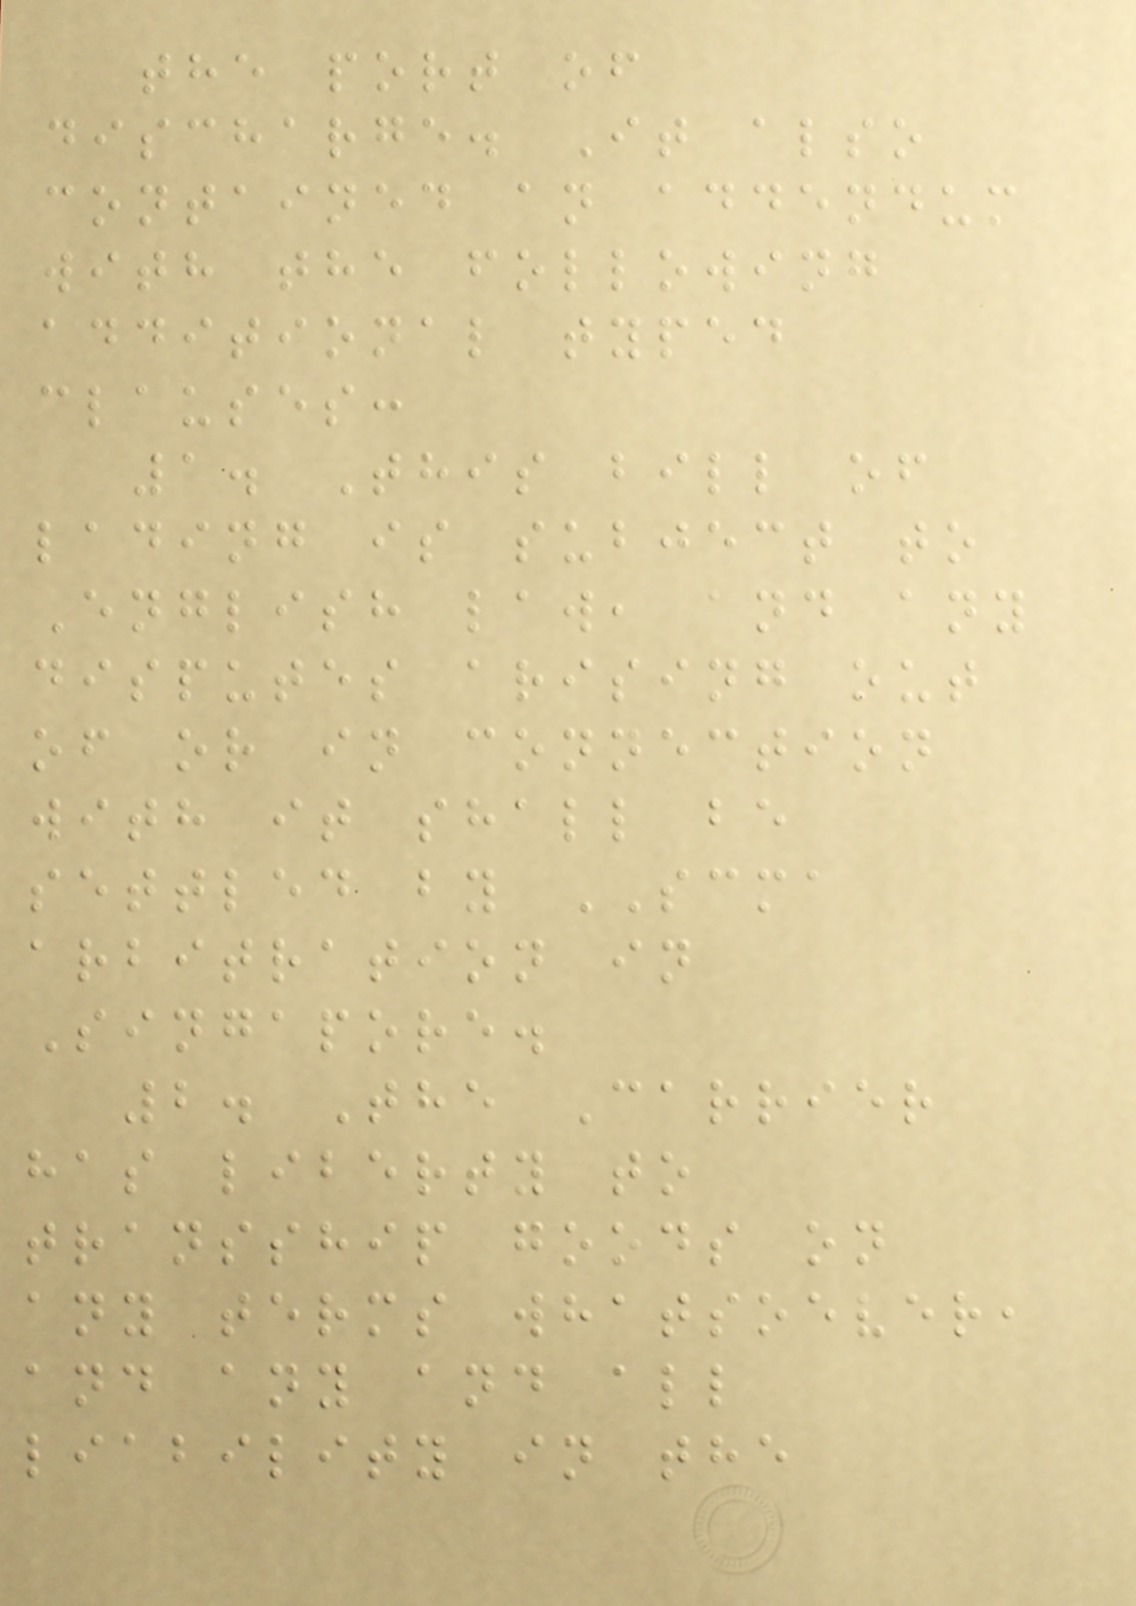the port of
discharge. It also
contained an addendum
with the following
additional typed
clauses:
1. This bill of
lading is subject to
English law, and any
disputes arising out
of or in connection
with it shall be
settled by SCMA
arbitration in
Singapore.
2. The Carrier
has liberty to
transship goods on
any terms whatsoever,
and any and all
liability in the
